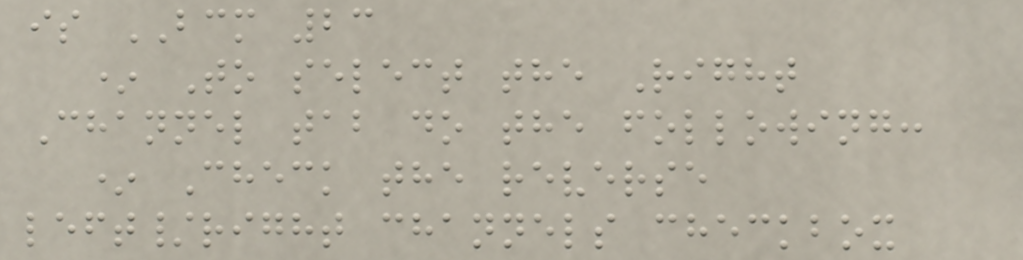is BCM 23
* To select the Right
Channel tab do the following:
* Check the reverse
left/right channels checkbox
